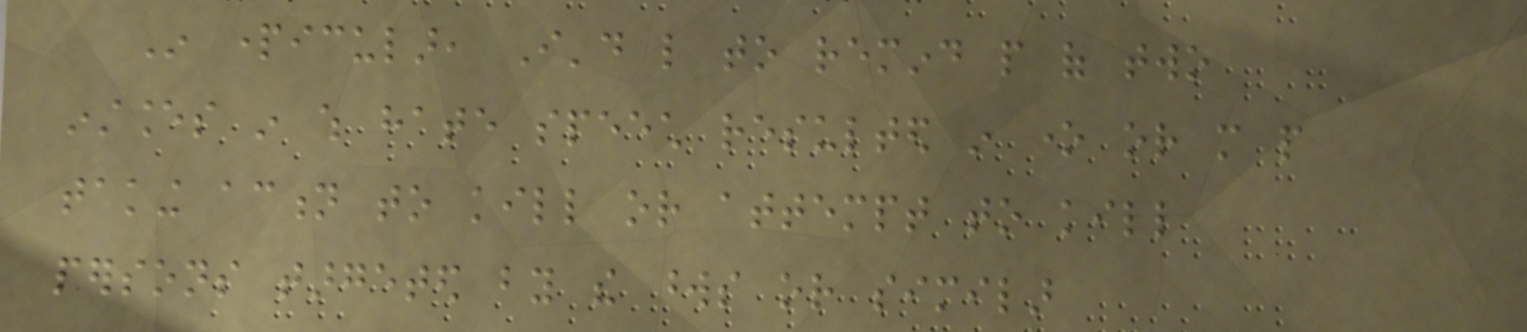In particular, I'd like to remind people of two
instances in which hate speech resulted in one or more people
taking action to kill or attempt to kill
persons targeted by the words or similar
